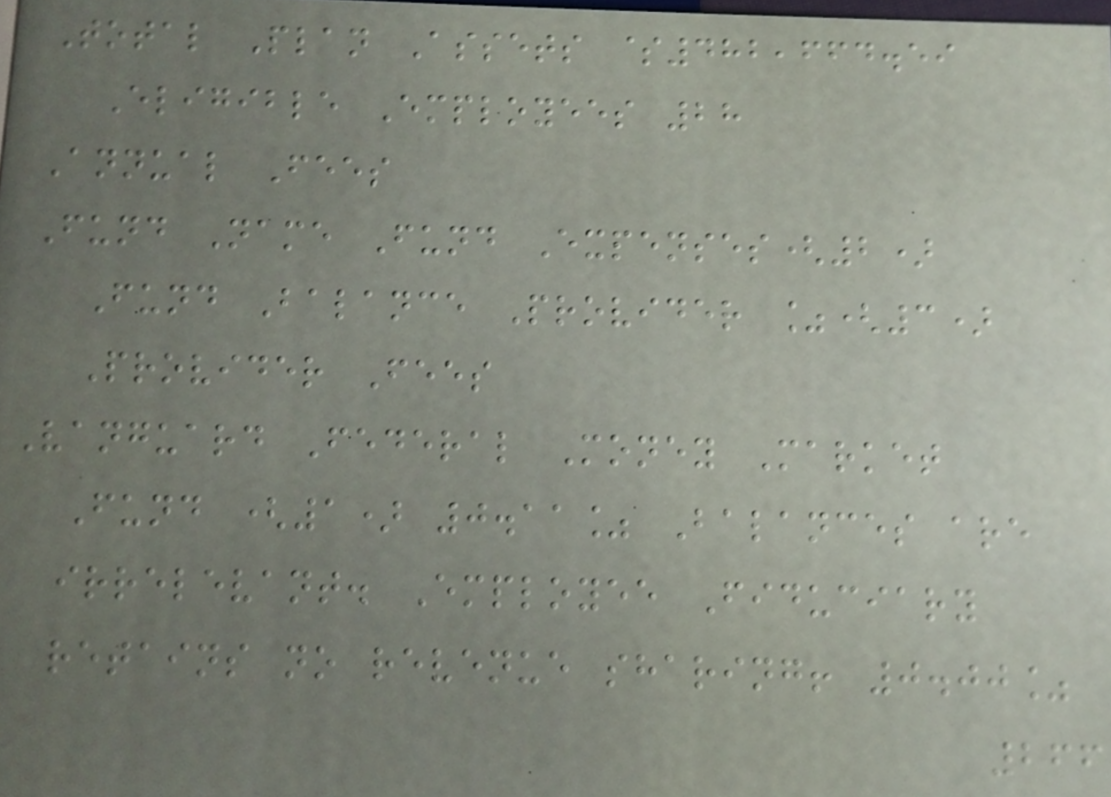Total Plan Assets $482,664.59
Eligible Employees 28
Annual Fees
Fund Name Fund Expenses(2)
Fund Balance Provider %(3)
Provider Fees
Vanguard Federal Money Market
Fund (1) 0.11% Balances are
irrelevant. Employee Fiduciary
retains no revenue sharing! 0.00%
266
